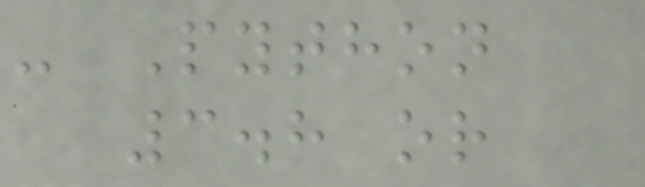- Python
3.8 or
